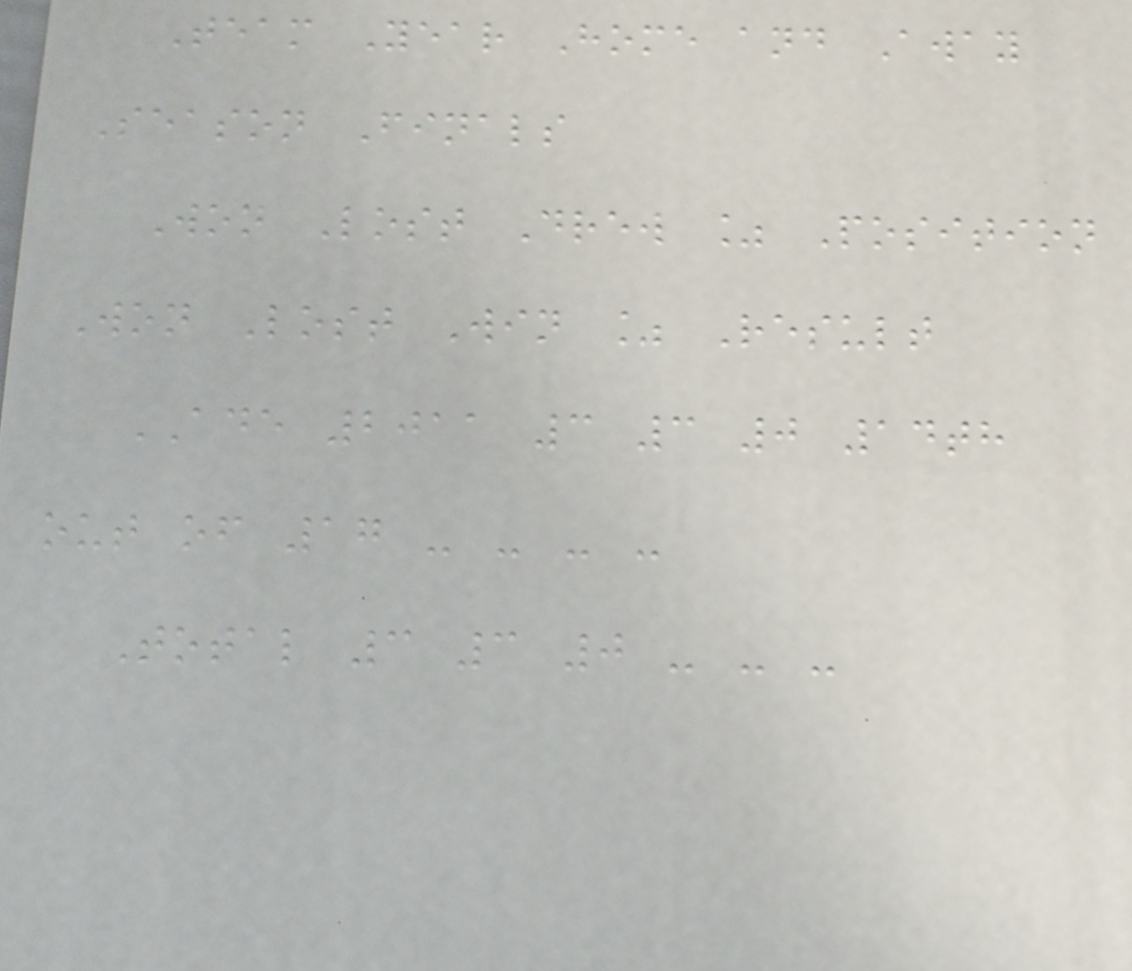Team Year Home and Away
Season Finals
Won Lost Drew % Position
Won Lost Win % Result
ADE 2011 3 3 0 14th
out of 17 - - - -
Total 3 3 0 - - -
